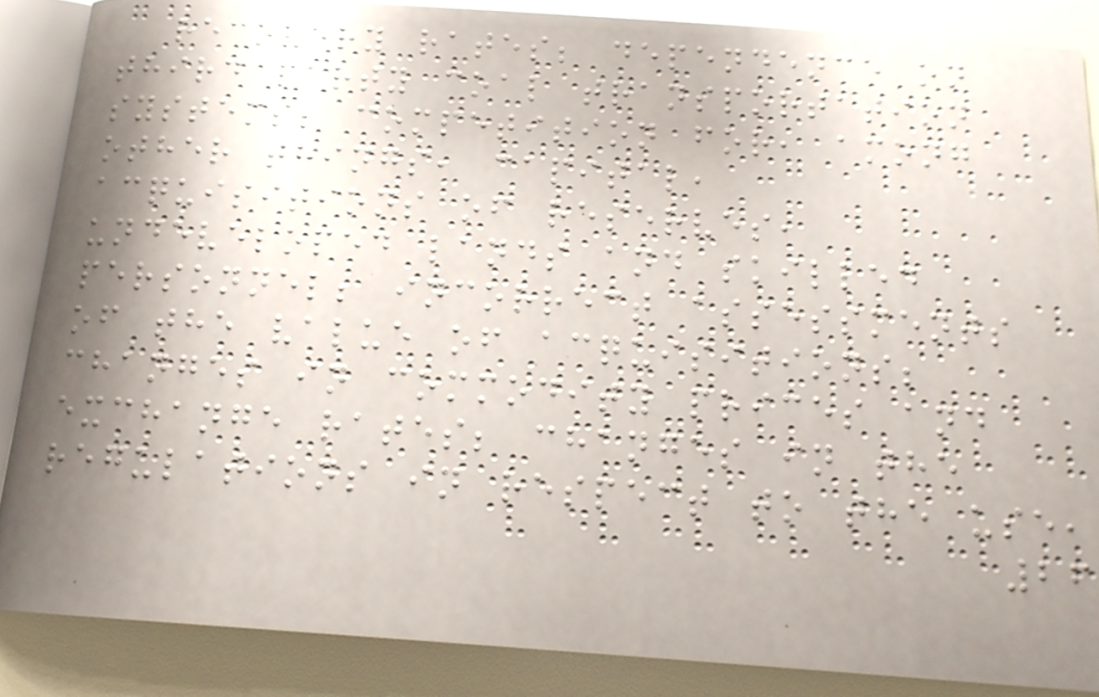recovery rates; dependence on
third party coal transportation
systems; competition for, among
other things, capital,
acquisitions of reserves,
undeveloped lands and skilled
personnel; incorrect assessments
of the value of acquisitions;
changes in commodity prices and
exchange rates; changes in the
regulations in respect to the use,
26
